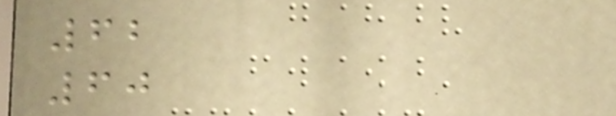62
60
